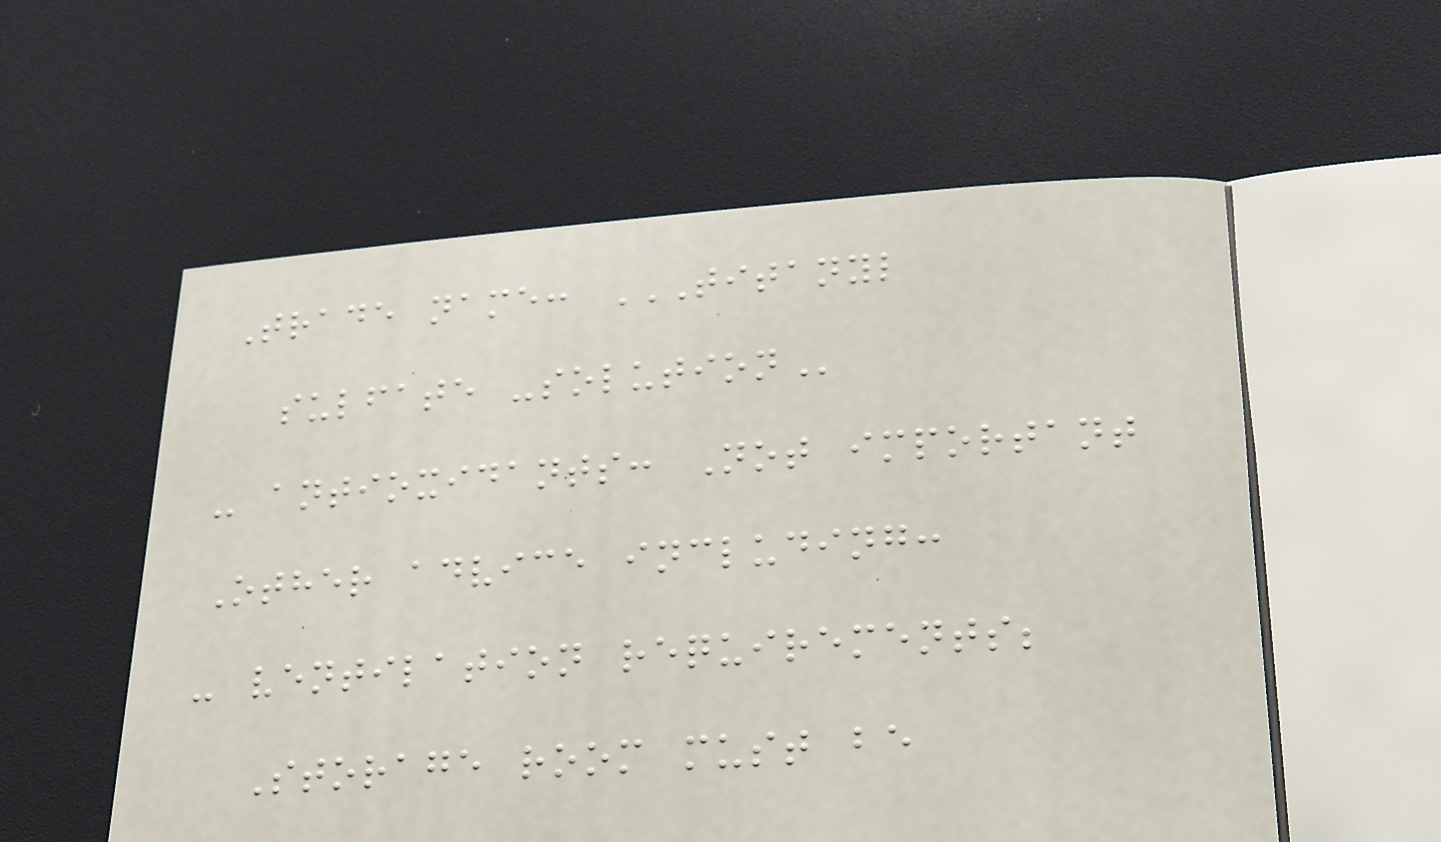Trade name: TITANYL
SULFATE -SOLUTION
- antioxidants: Not important
Other advice including:
- ventilation requirements;
Storage room must be
